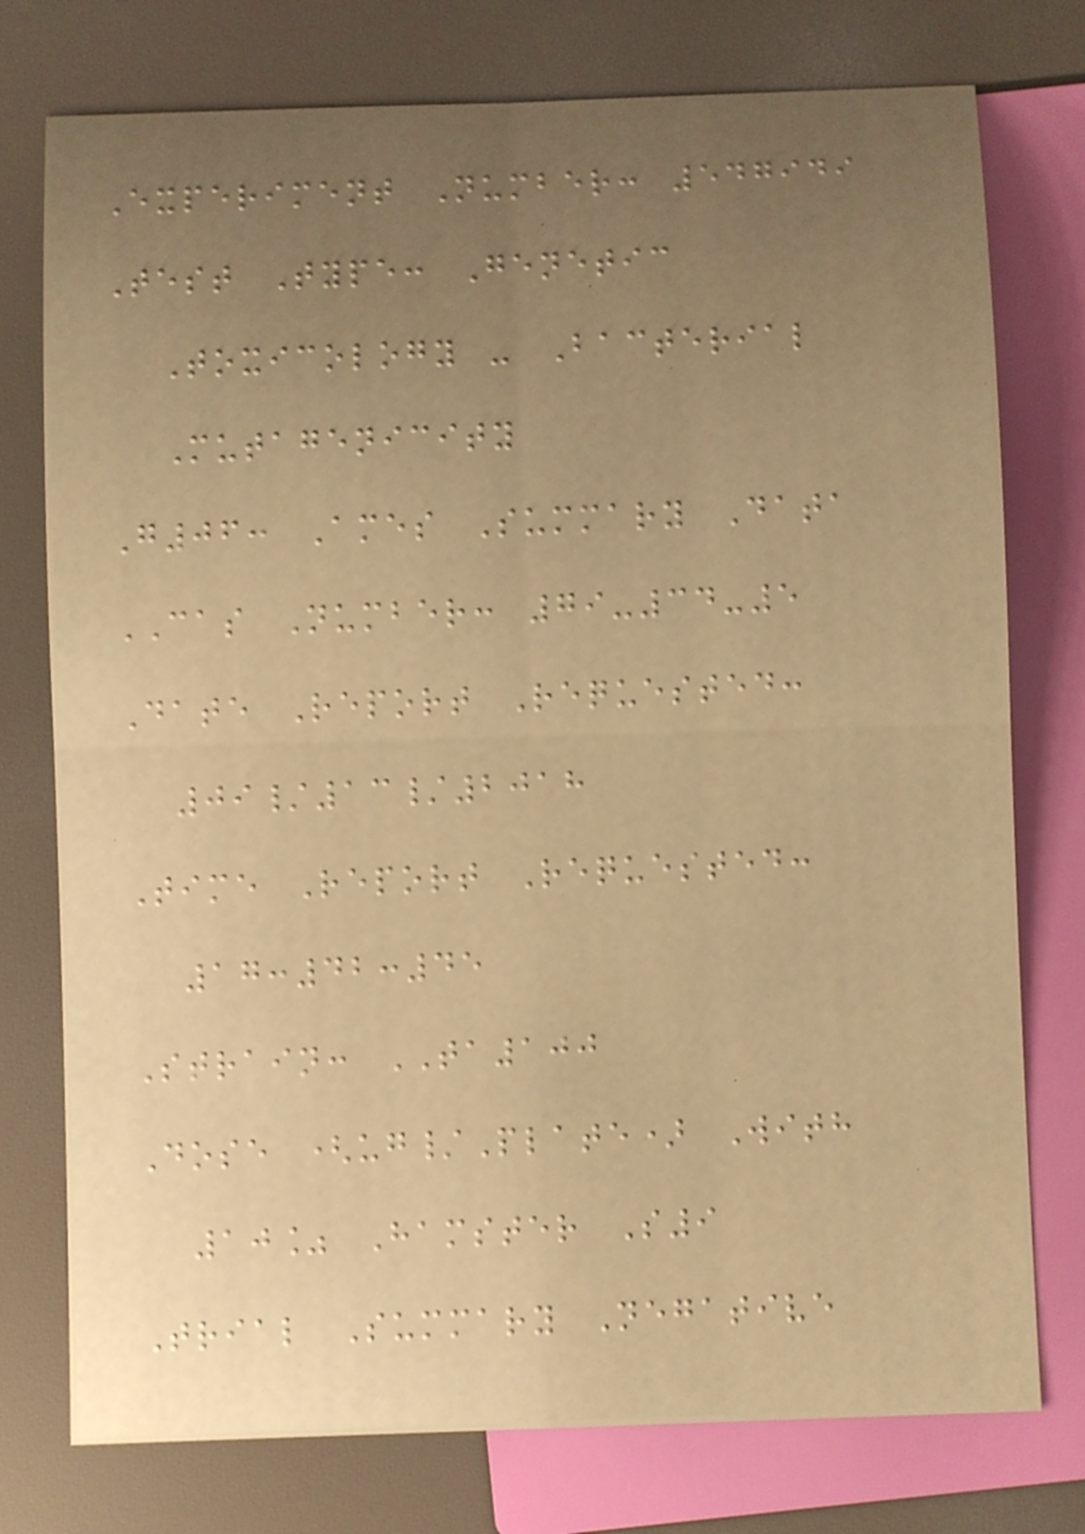Experiment Number: 547949
Test Type: Genetic
Toxicology - Bacterial
Mutagenicity
G06: Ames Summary Data
CAS Number: 79-34-5
Date Report Requested:
09/13/2018
Time Report Requested:
17:42:45
Strain: TA100
Dose (ug/Plate) With
10% Hamster S9
Trial Summary Negative
